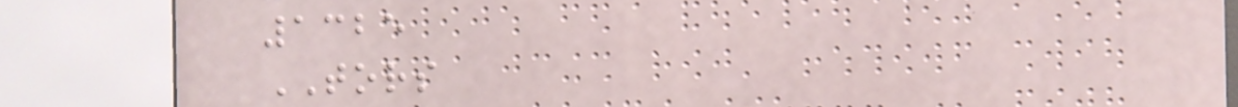1325
TORS
